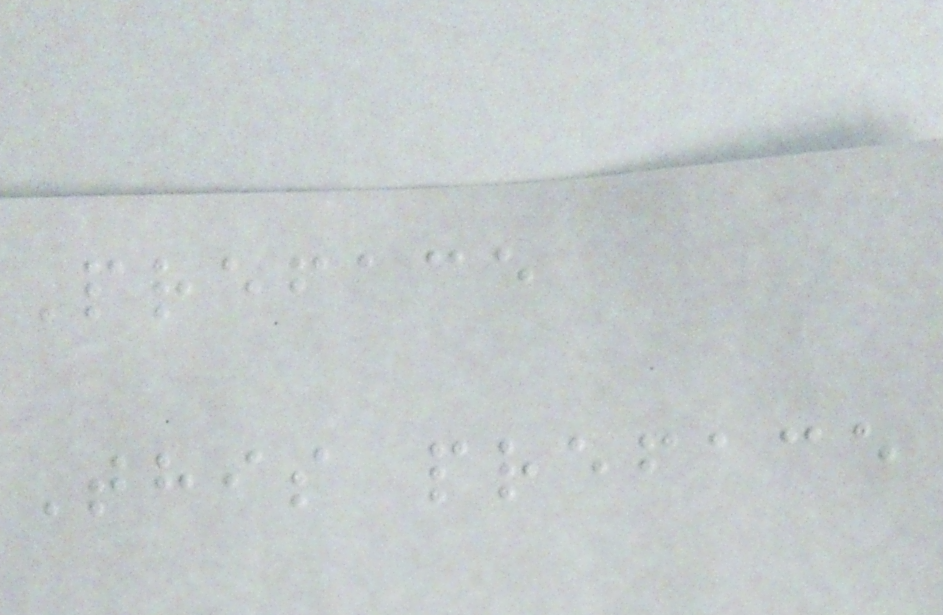Preface
This preface
